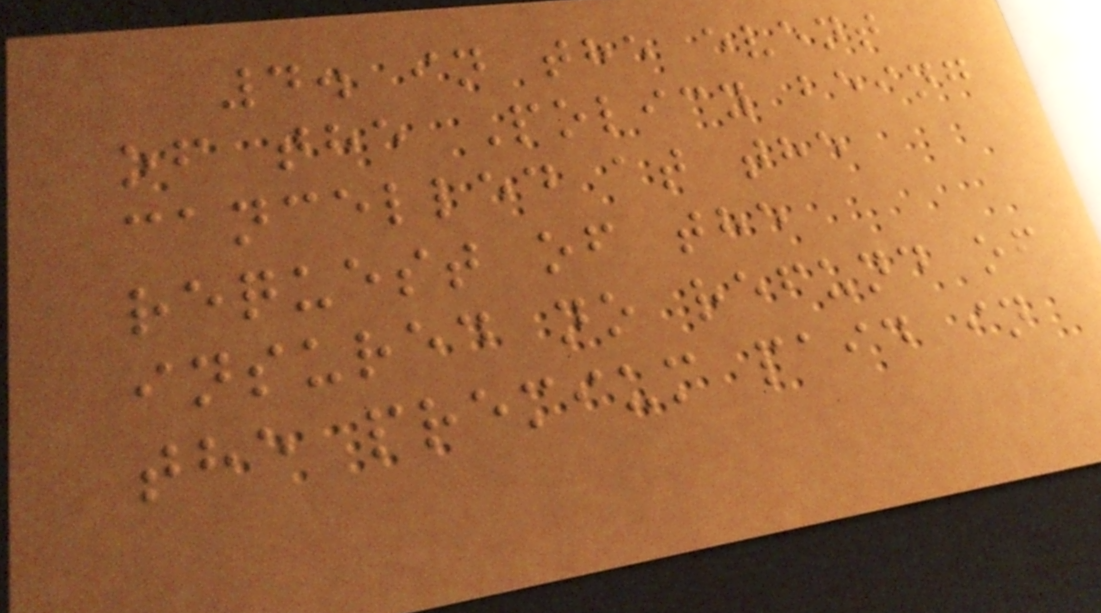4. in the event
of the Policy being
cancelled at the
request of the
insured no refund of
the premium paid in
